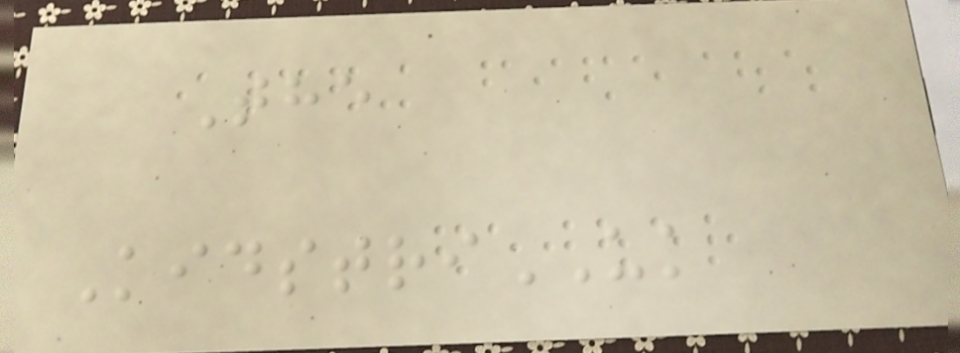The
KidstriUK
